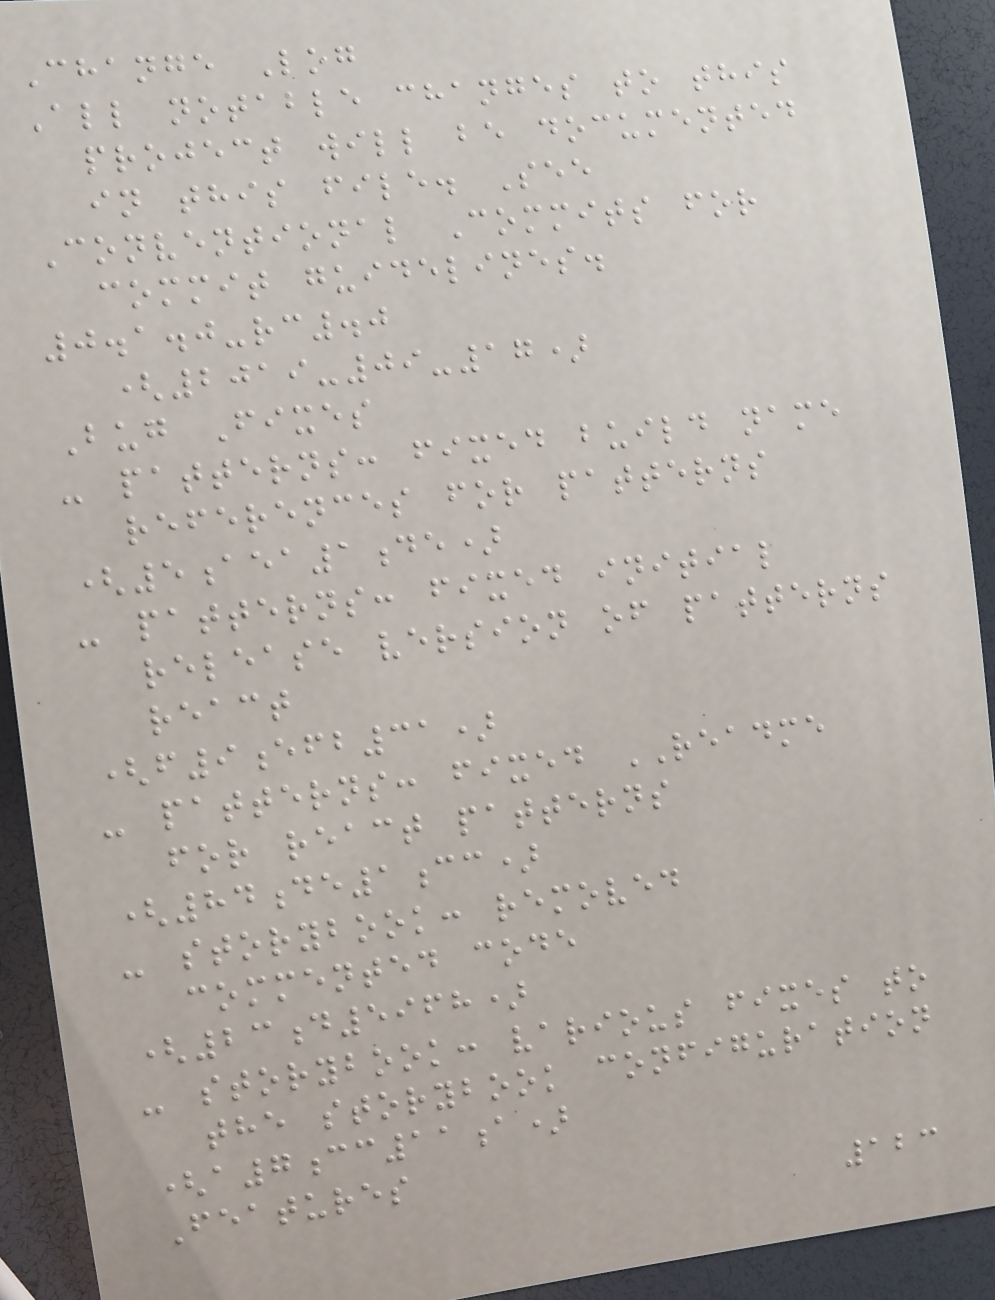Change Log
All notable changes to this
project will be documented
in this file. See
Conventional Commits for
commit guidelines.
0.1.0-rc.0
(2019-09-17)
Bug Fixes
- patterns: fixed build name
references for patterns
(5aea1de)
- patterns: fixed initial
release version of patterns
react
(f9efb31)
- patterns: fixed README
for react patterns
(84de1cc)
- storybook: removed
commented code
(23d5968)
- storybook: various fixes to
the storybook configuration
(a7cc11a)
Features
123
